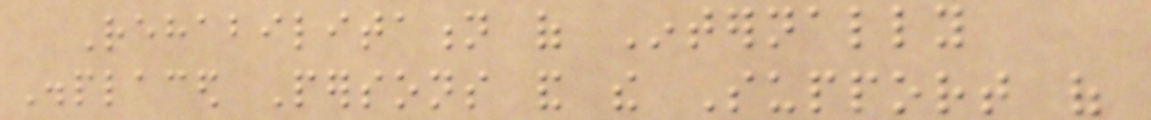Rehabilitation of Internally
Displaced Persons and the Support of
